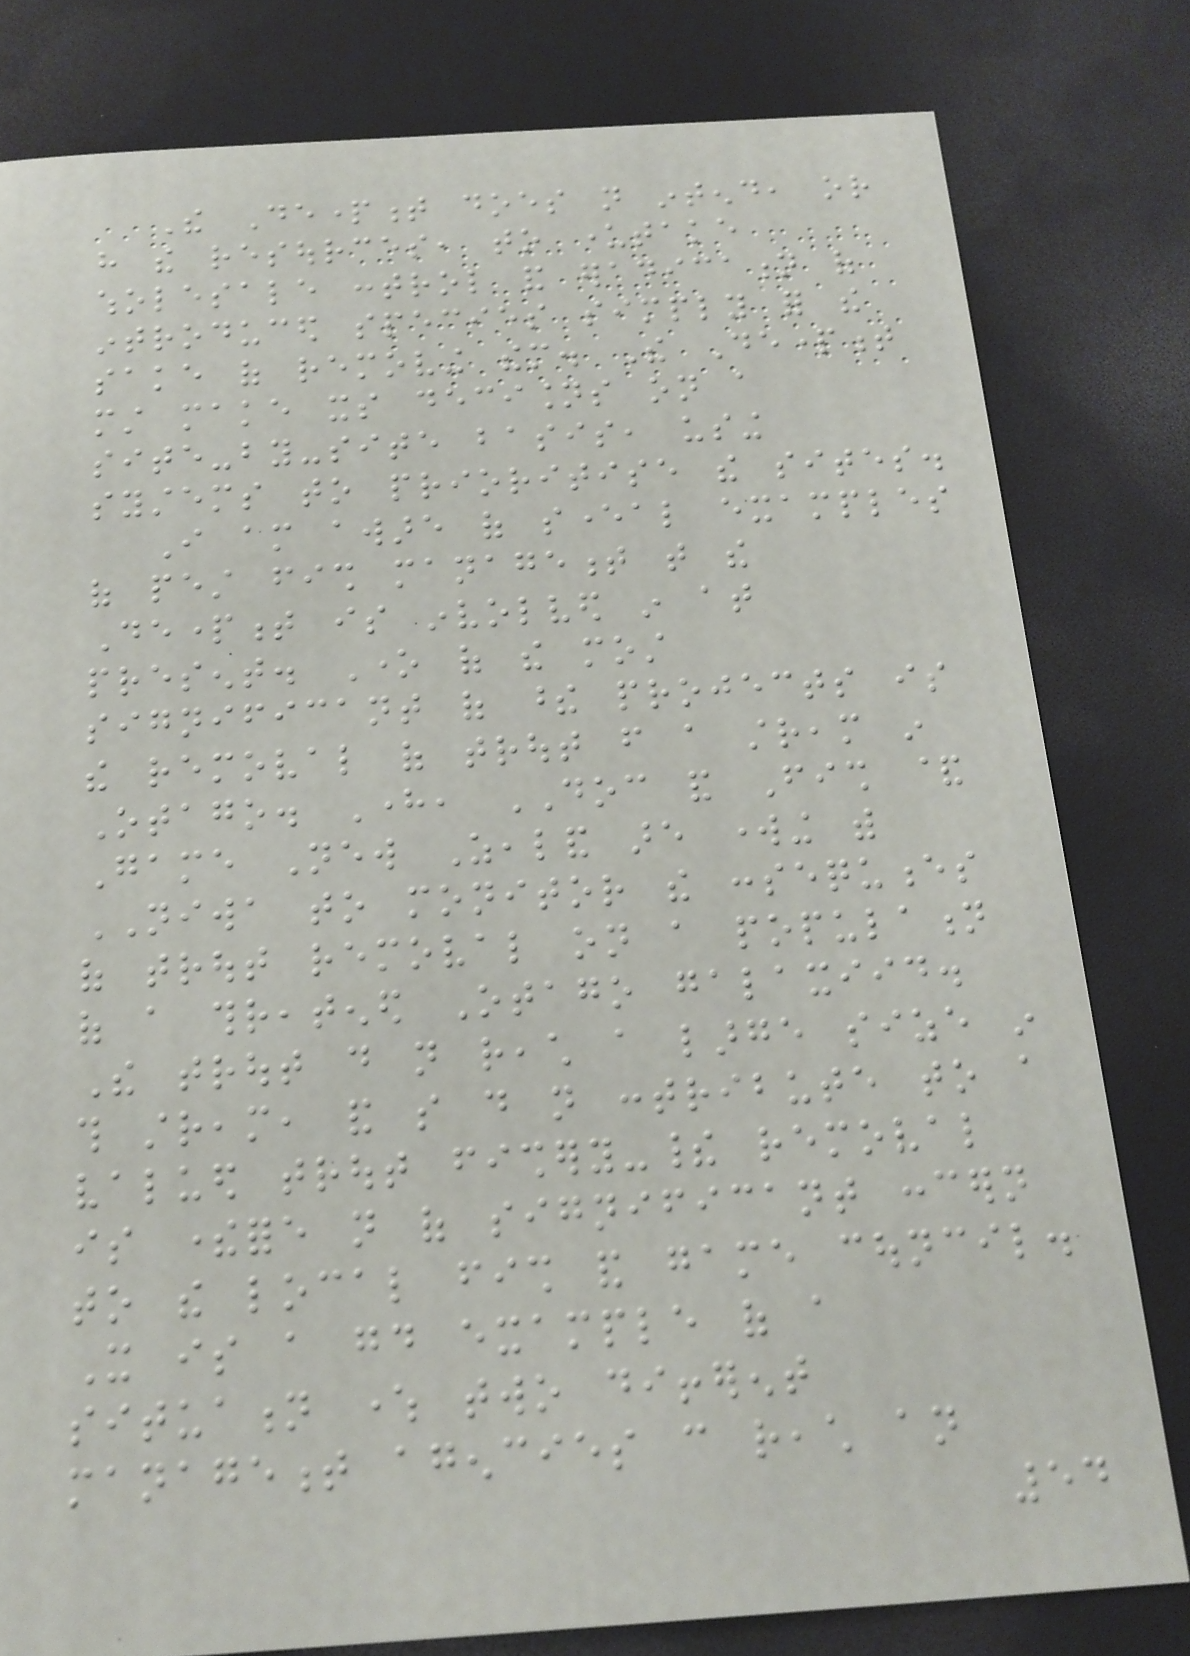The Department does not intend, or
have the resources, to undertake
wholesale control and eradication of
introduced species simply for the
sake of removing them. The Department
must make its decisions on a
site-by-site basis, using
systems to prioritise the sites.
I am aware of several examples
of pest fish management that the
Department is involved in at
present. One of the most
significant of these projects is
the removal of trout from a stream in
Otago. Here, DOC and Fish &
Game New Zealand are working with
NIWA to monitor the consequences
of trout removal on a population
of a threatened Otago galaxiid.
The trout do not reach a large size in
this stream, and so do not contribute to a
valued trout fishery-their removal
is therefore not of significant concern
to the local fish and game council.
It is a good example of a
situation where two different
management agencies can reach an
54
